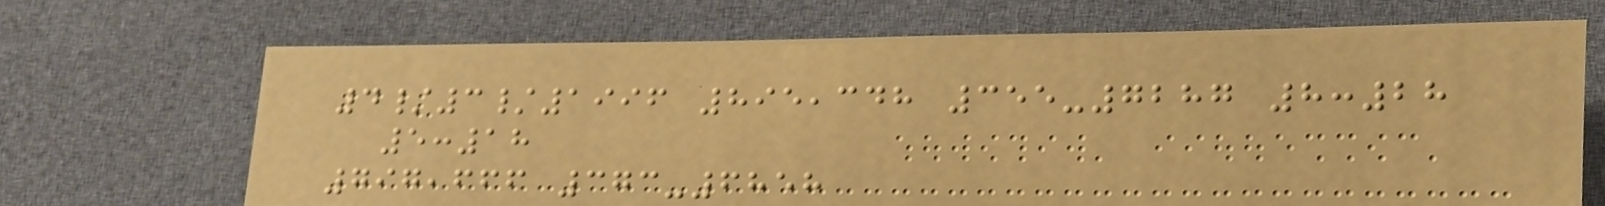4/3/1996 895,348 355-7287 8:28
5:18
797,666 373-6858
